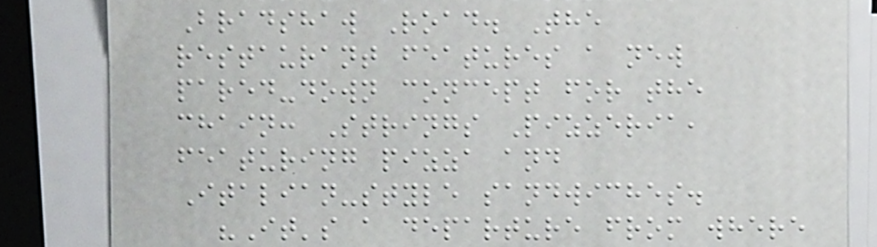Bradshaw Road. The
restaurant features a new
pared-down concept for the
chain: Strings Pizzeria,
featuring pizza and
Italian-style sandwiches.
"It's a departure from where
